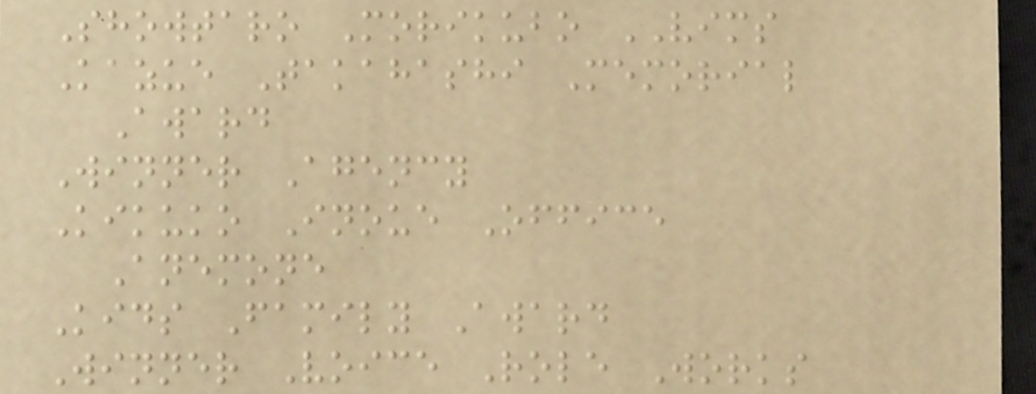Showtaro Morikubo VIMS
Kazue Takahashi Memorial
Award
Winner Agency
Kikuko Inoue Office
Anemone
Kids Family Award
Winner Voice Role Works
